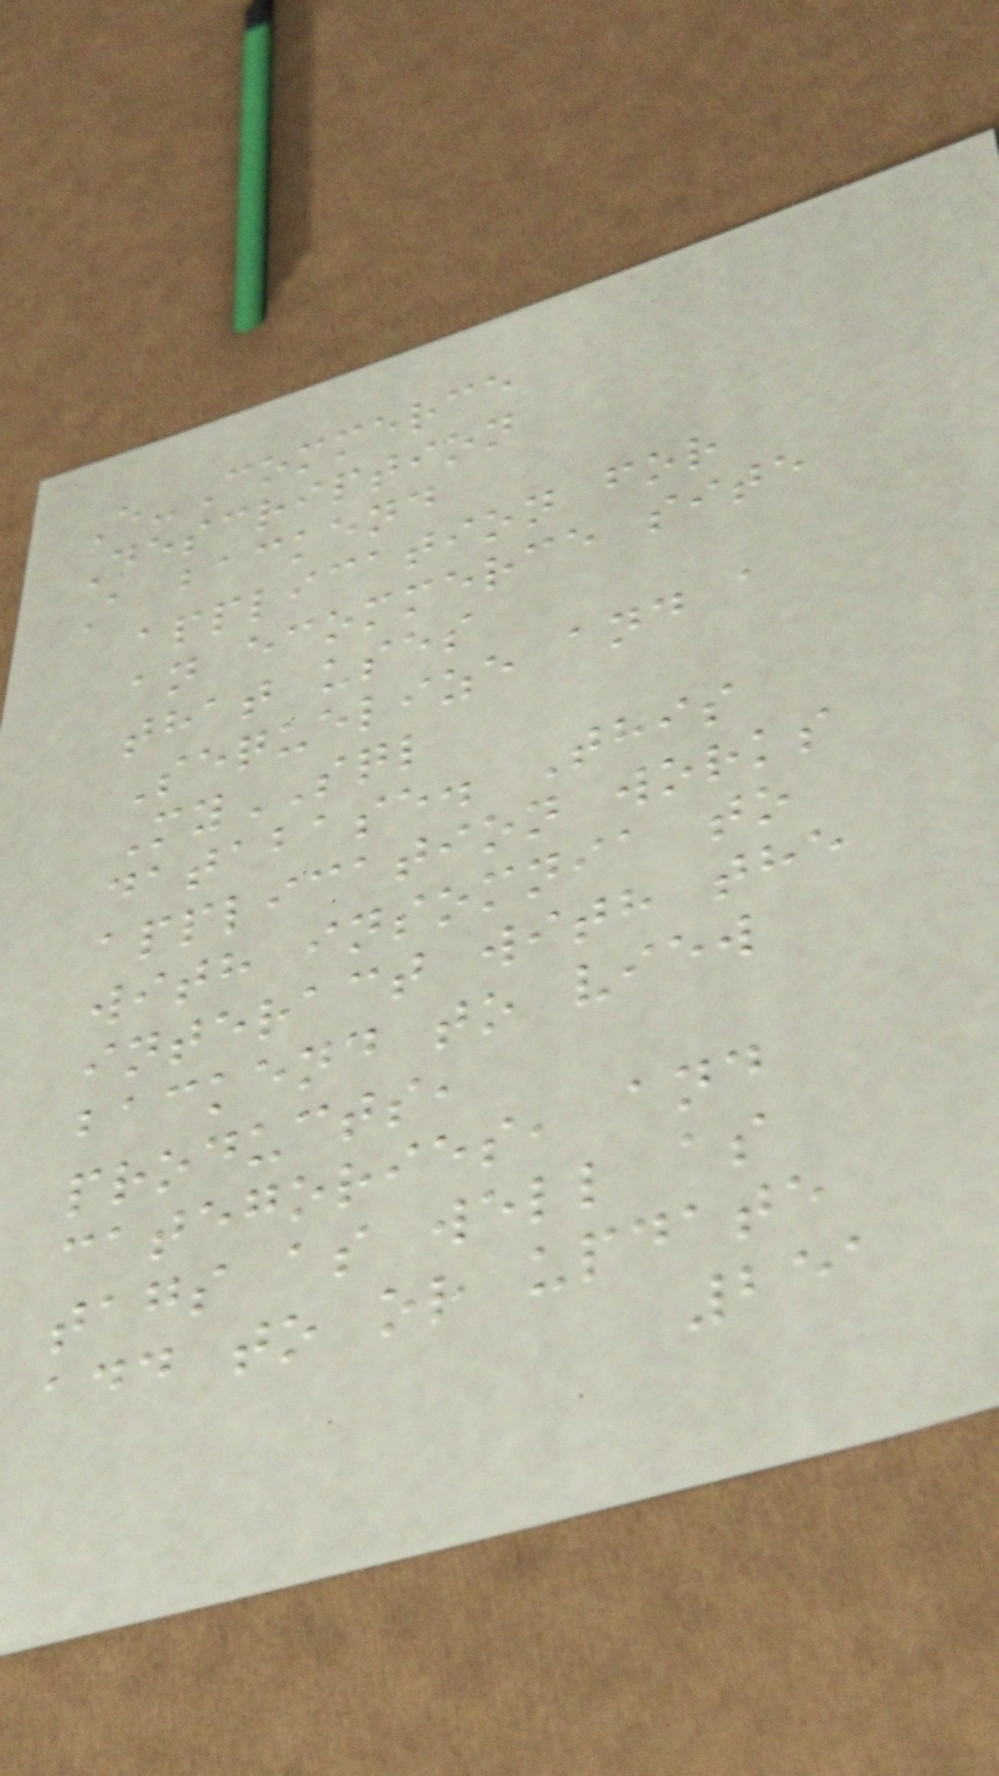E-Commerce
Description
A backend
application for
an ecommerce site
that uses
Sequelize and a
MySQL
database. This
application works
with insomnia to
interact with the
backend to view
products,
categories, and
tags as well as
add to or update
251
